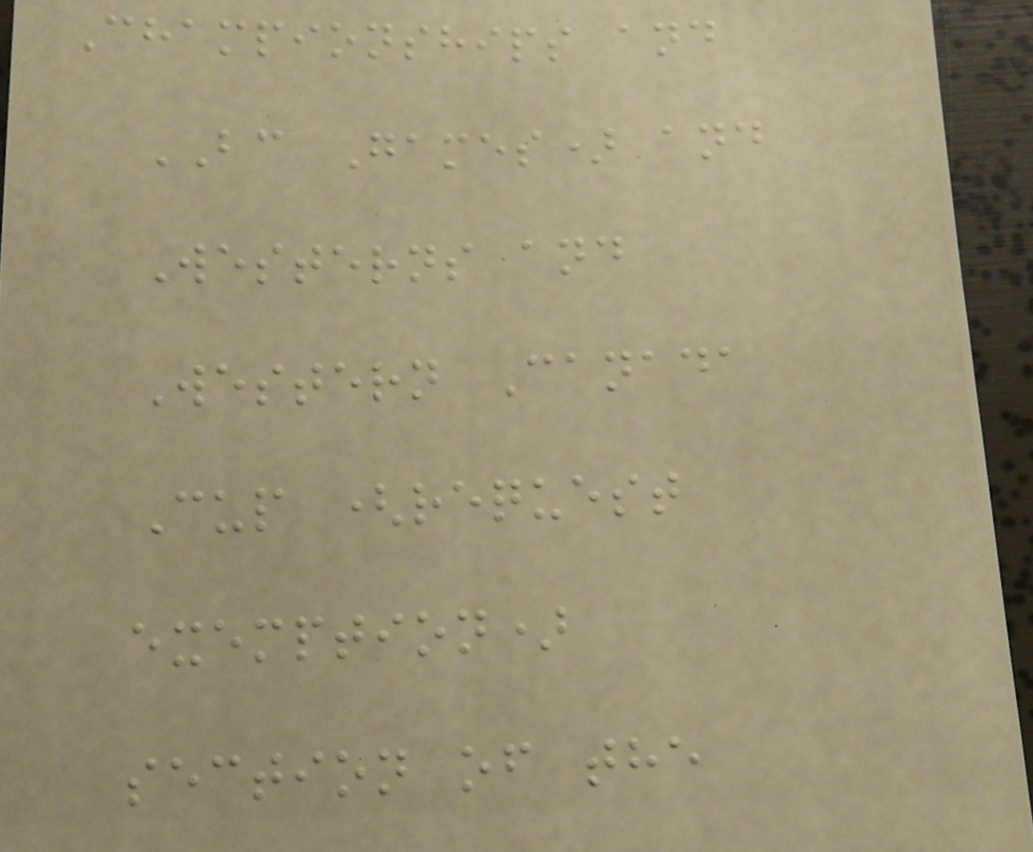Championships and
BC Games) and
Westerns and
Western Canada
Cup (request
exemption)
section of the
